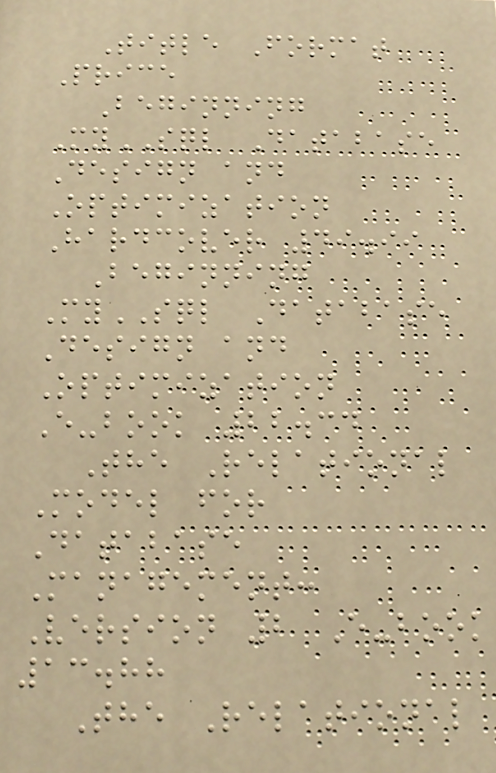Title Format
Price
Beginning
MySQL Database
Design and
Optimization
Hardcover 49.99
Beginning
MySQL Database
Design and
Optimization
E-book 22.34
The Relational
Model for
Database
Management:
Version 2 E-book
13.88
The Relational
